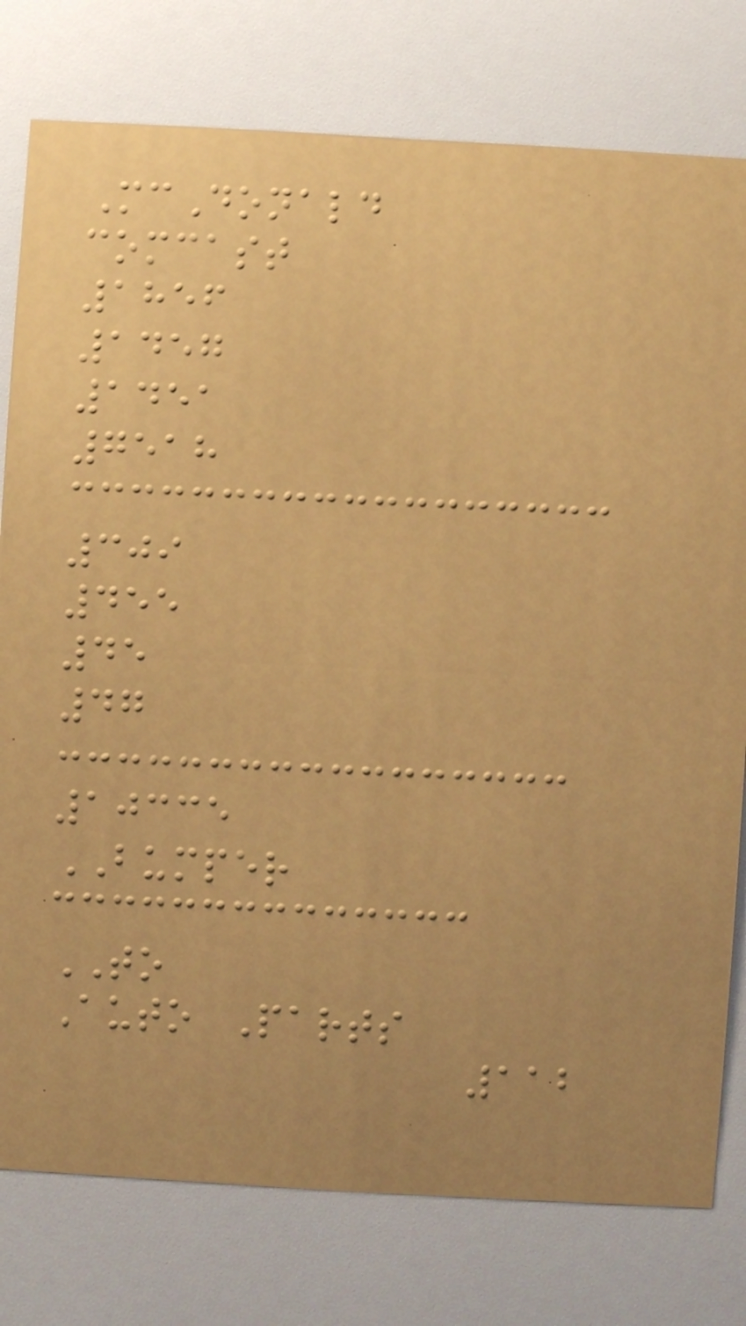McDonald
comcast
1856
1457
1451
7518
309
455
45
47
10335
BUMPER
TO
Auto Parts
112
